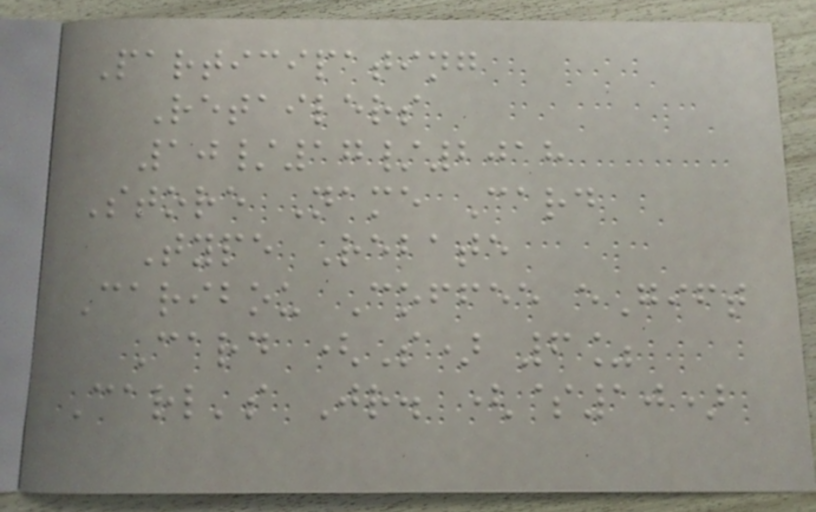Participating
Retailers
10/17/2018
Store Name Card
Type Rebate
Caribou Coffee eGift
Card (S) 6%
Carl's Jr. ($10)
